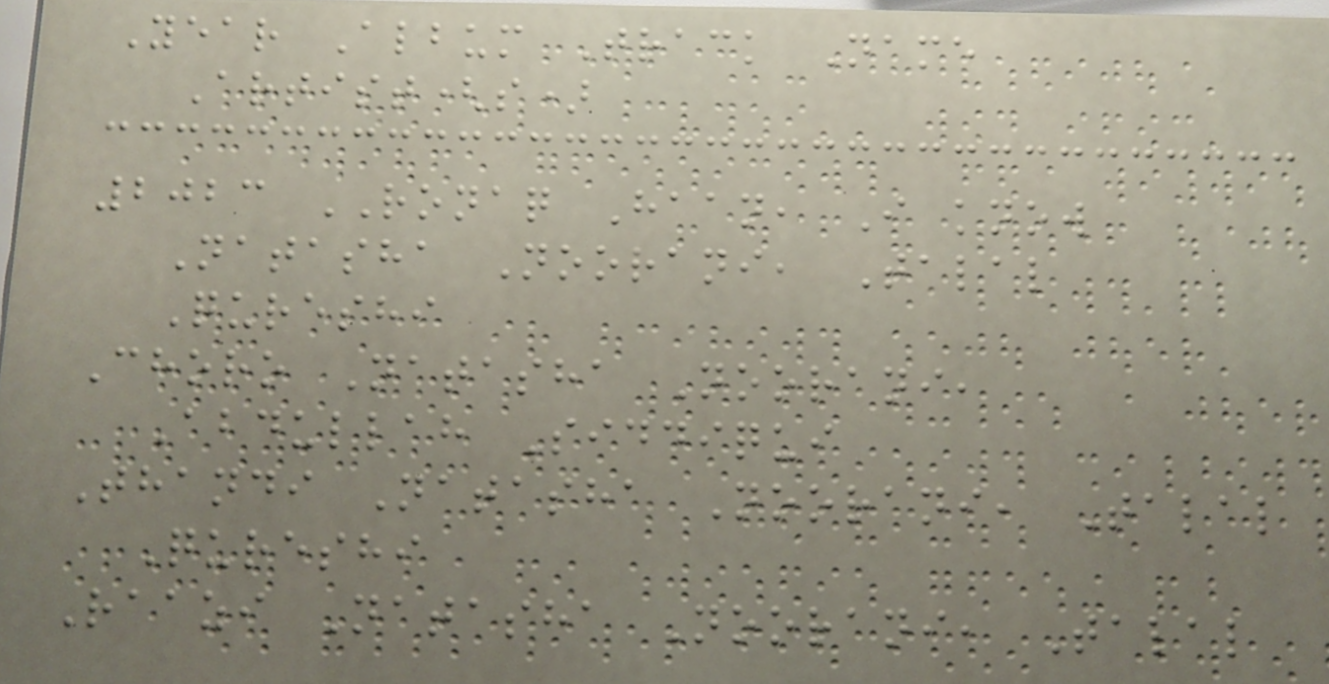Year Album Track Name
Artist(s)
2023 RONAQ Haan, I know
Natasha Noorani, Talal
Qureshi
Choro Natasha Noorani,
Abdullah Siddiqui
Thandi Natasha Noorani, Talal
Qureshi
Raazi Natasha Noorani, Talal
